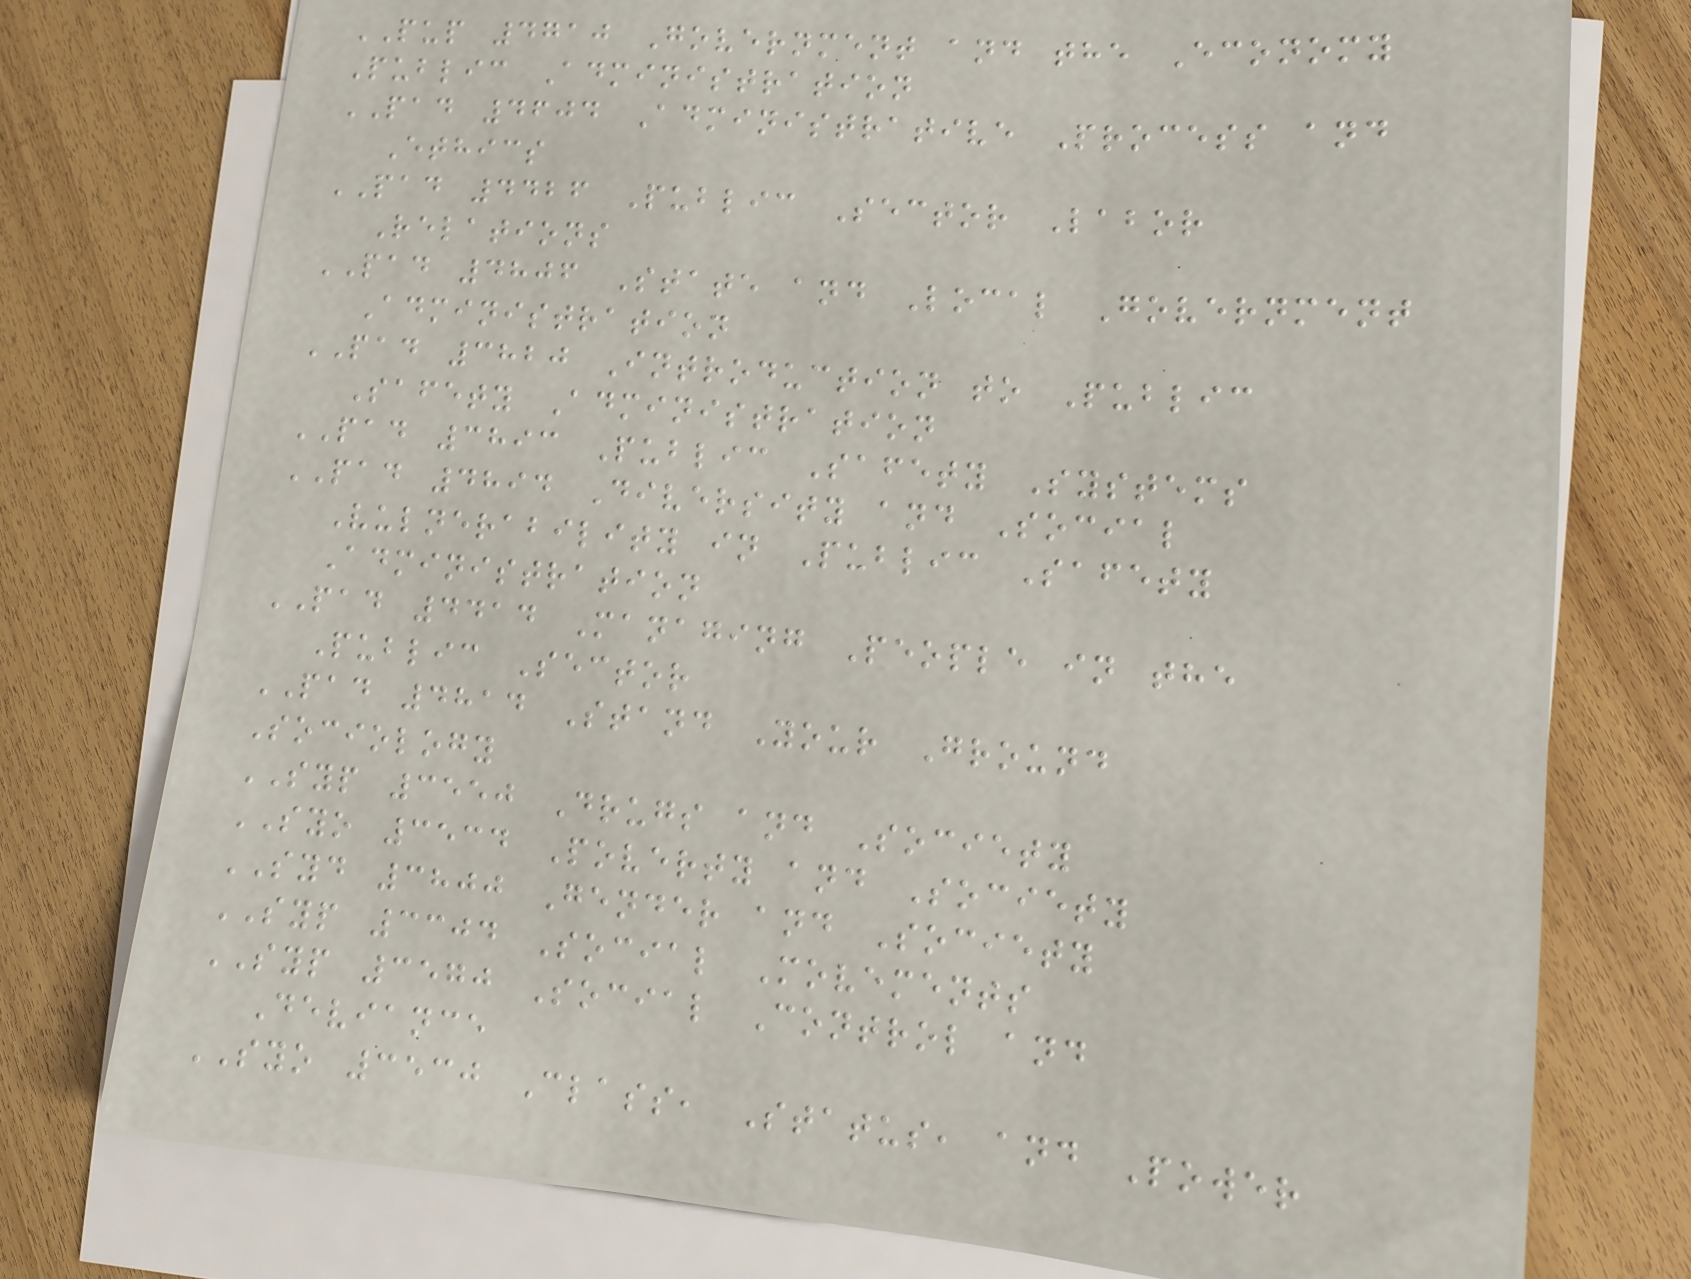PUP 4710 Government and the Economy
Public Administration
PAD 4604 Administrative Process and
Ethics
PAD 4426 Public Sector Labor
Relations
PAD 4806 State and Local Government
Administration
PAD 3820 Introduction to Public
Safety Administration
PAD 3893 Public Safety Systems
PAD 4894 Diversity and Social
Vulnerability in Public Safety
Administration
PAD 4414 Managing People in the
Public Sector
PAD 4814 Stand Your Ground
Sociology
SYP 3550 Drugs and Society
SYO 3534 Poverty and Society
SYD 3800 Gender and Society
SYP 3304 Social Movements
SYP 3570 Social Control and
Deviance
SYO 3530 Class, Status, and Power
